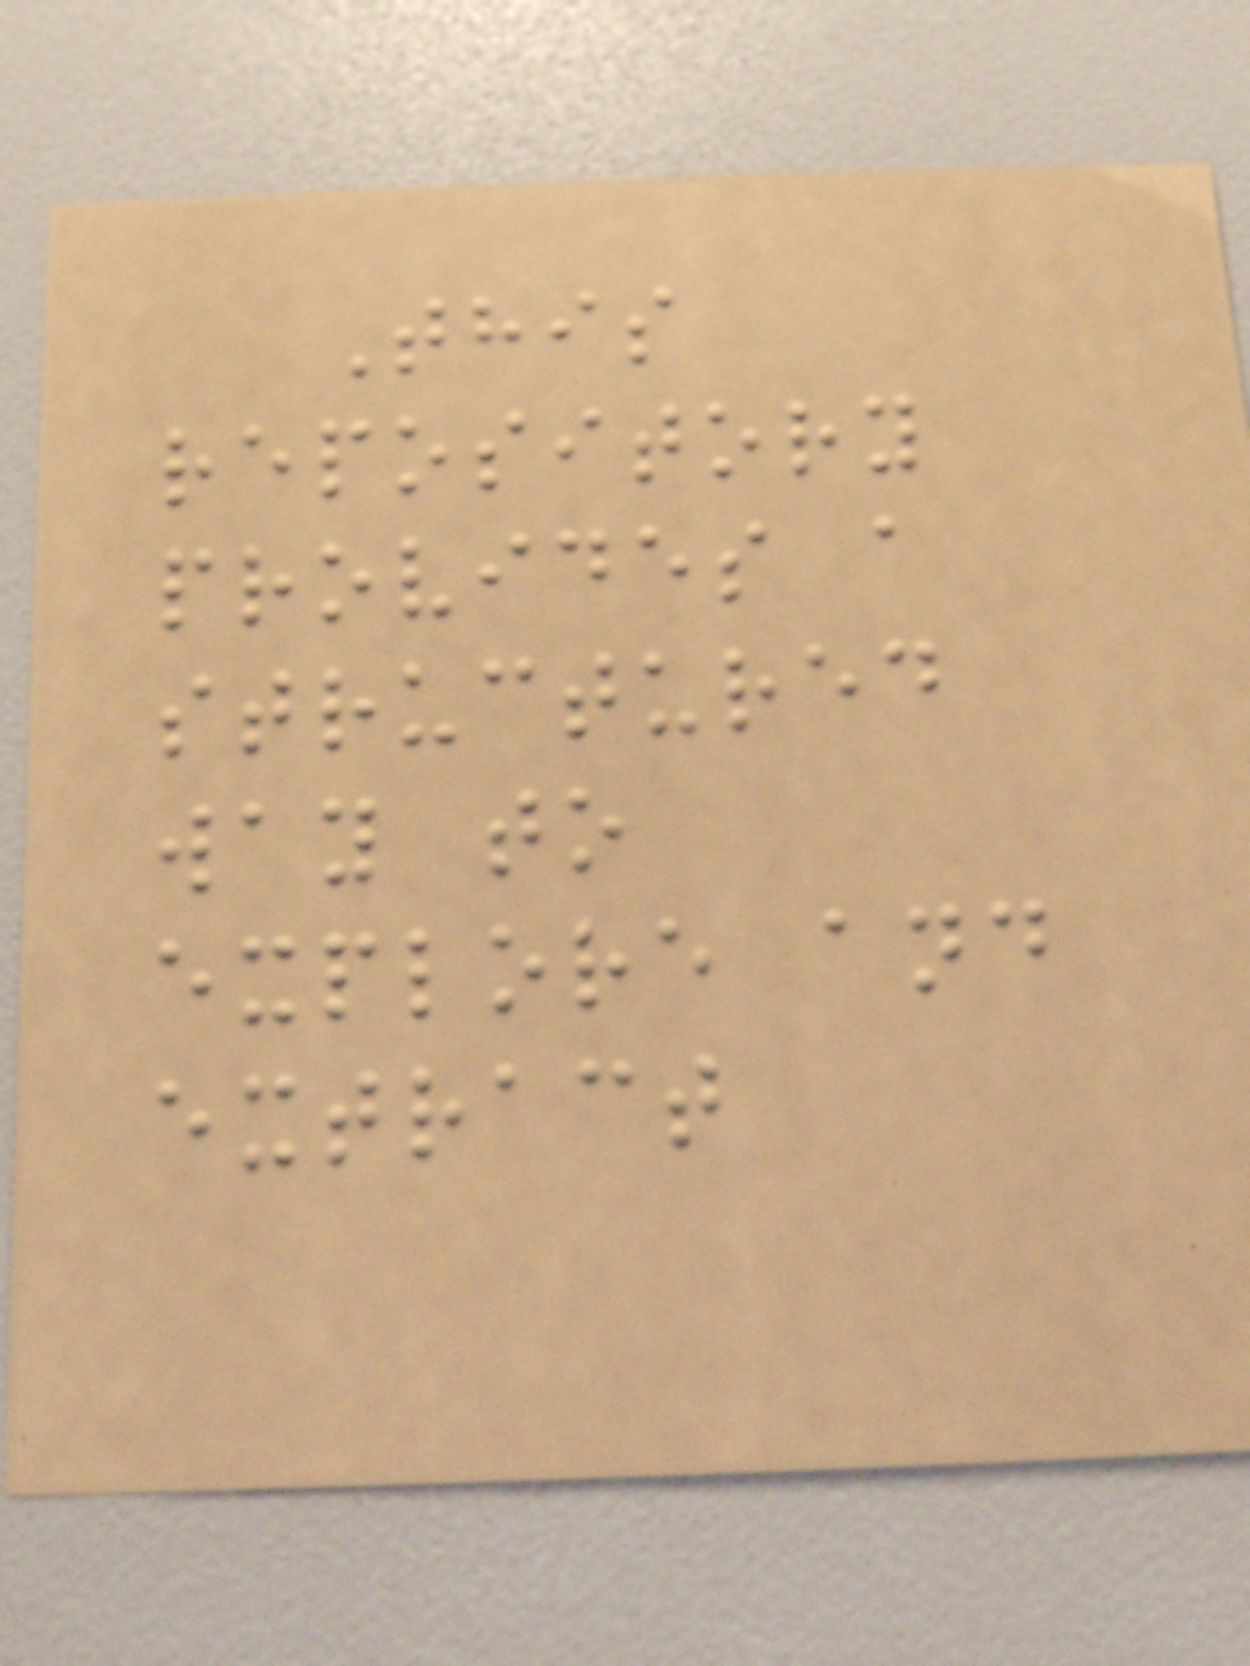This
repository
provides a
structured
way to
explore and
extract
